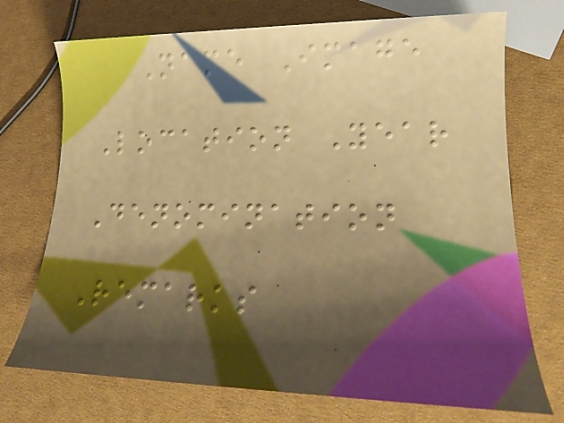Name Image
Location Year
Denomination
Remarks
